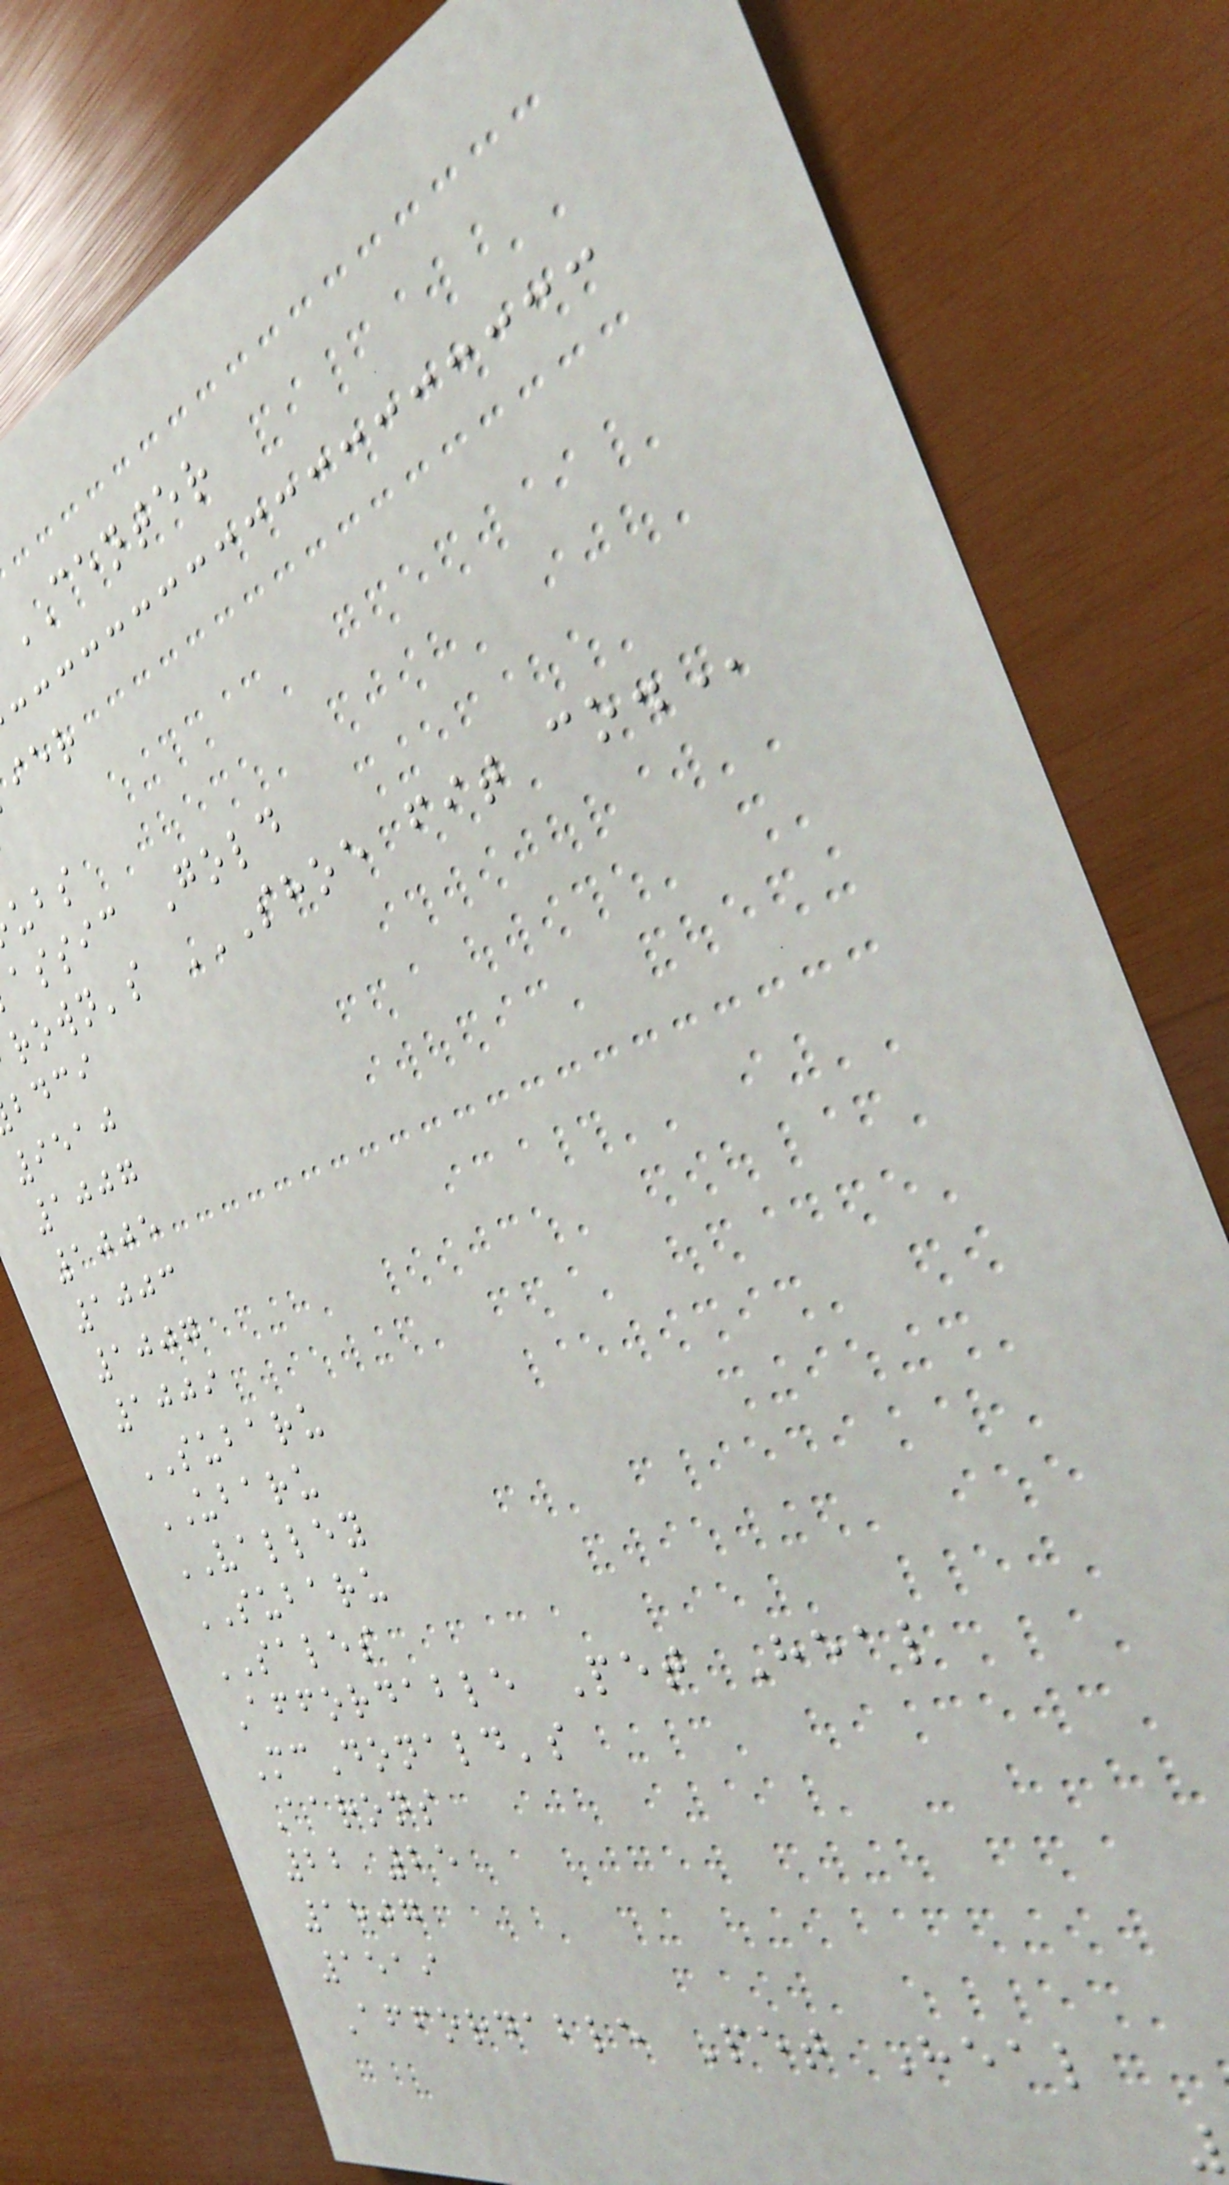CENTER
assic Gold
rown's SHOE FIT CO.
bdci
9510
1007
1005
1003
1007
1009
SUBARU
UBARU
VALLEY
SUBARU
SALES
Affordable Pet Heal
McDonald's
Aarons
22 25
1507
1519
Affordable Pet Heal
